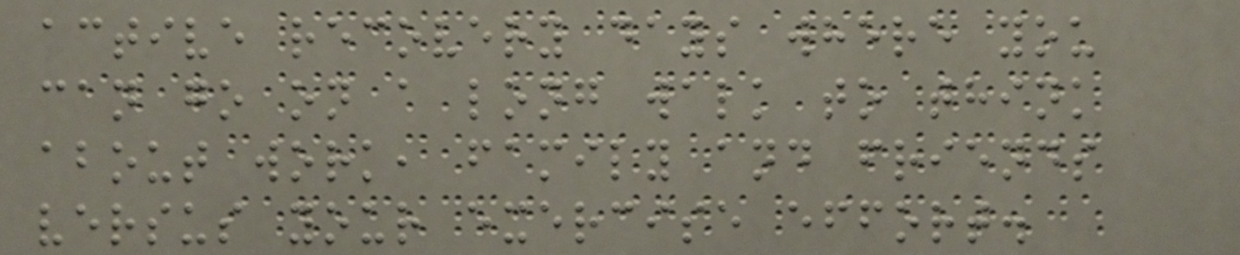active recovery days where you
can go on a long walk to think
about work, family and friends
versus your exercise effort.
